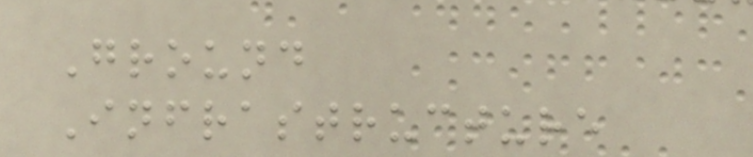Ground
Infrastructure
